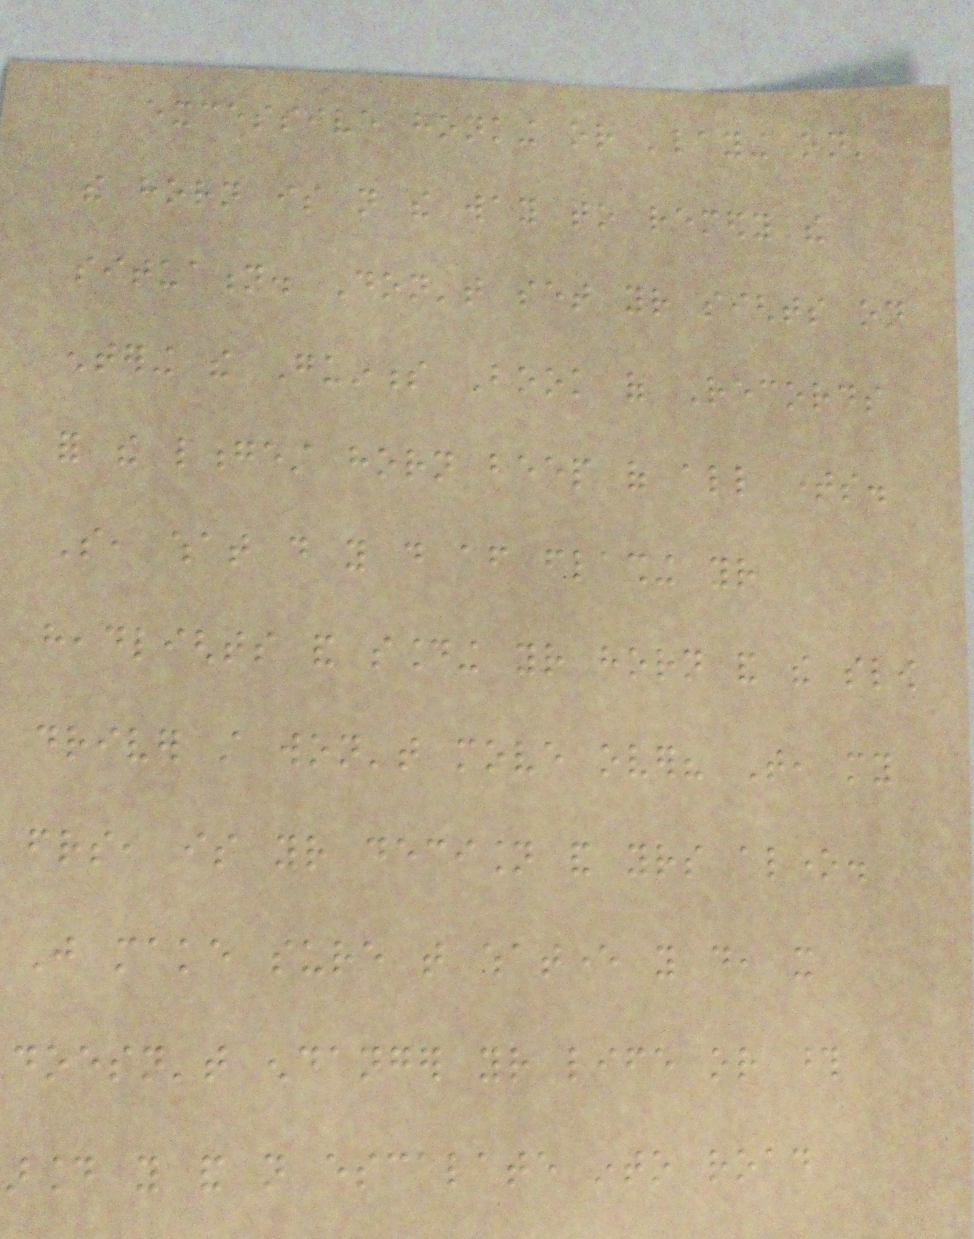excessive honking or 'laying on'
the horn is not the way to remedy the
situation. Don't set your sights on
entering the Guinness Book of Records
for the longest horn beep of all times.
So, what do you do after flashing your
headlights and sounding your horn and the slow
driver still won't move over? That, my
friends, is your decision and yours alone.
Just make sure that whatever you do, it
doesn't endanger your life or those
around you and not escalate into road
